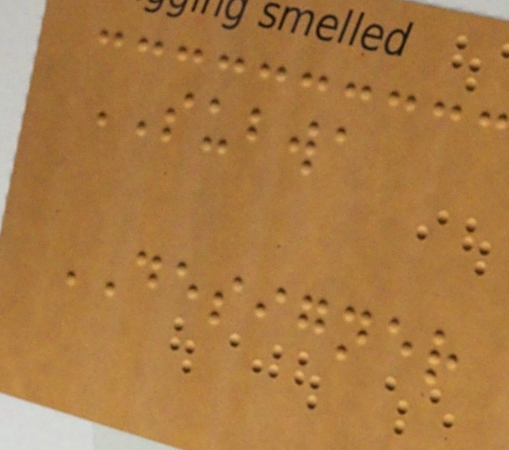SUBWA
DESIGNER
